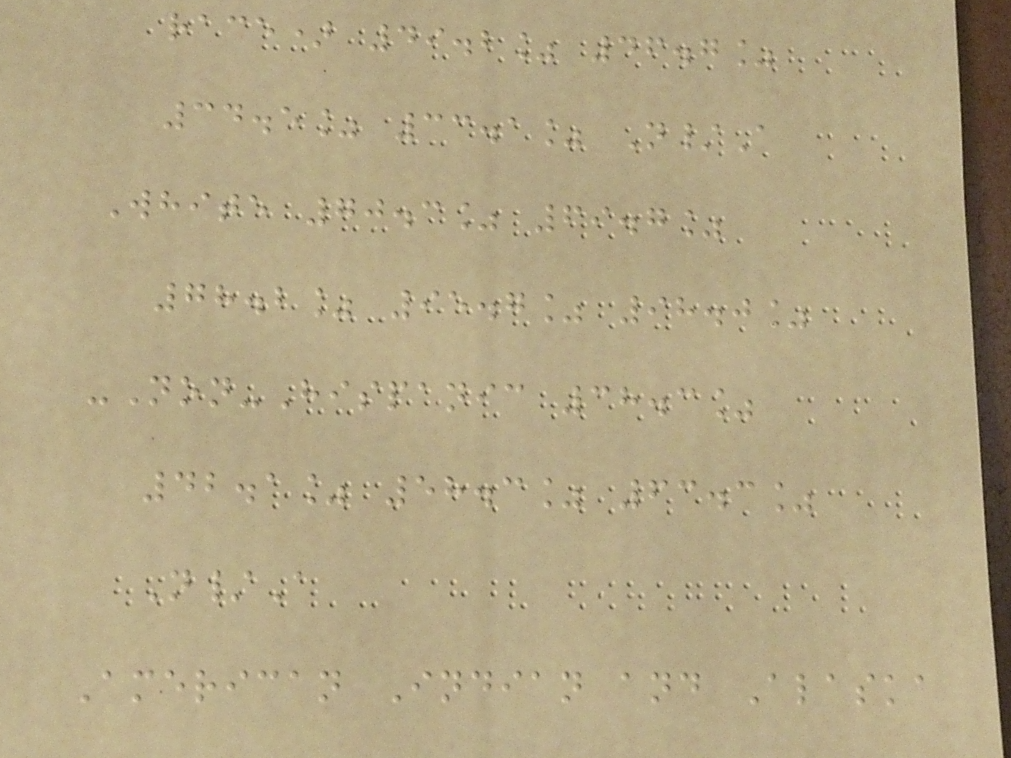race) 49.2% 46.7%
34.5% 33.1% N/A
White 70.3% 69.7%
78.2% 95.7% 98.0%
-Non-Hispanic 38.3%
42.1% 58.3% 63.3%
N/A
American Indian and Alaska
